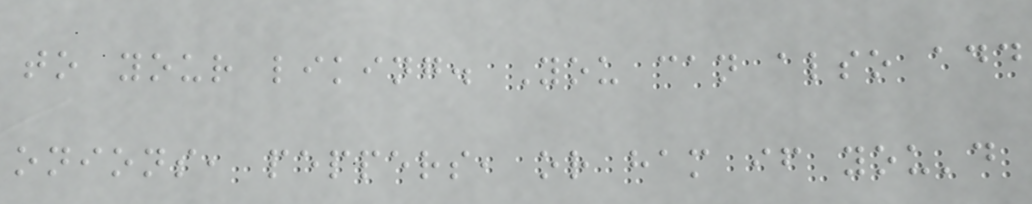to your liking. You can also add
onions, peppers, or ham if you'd
